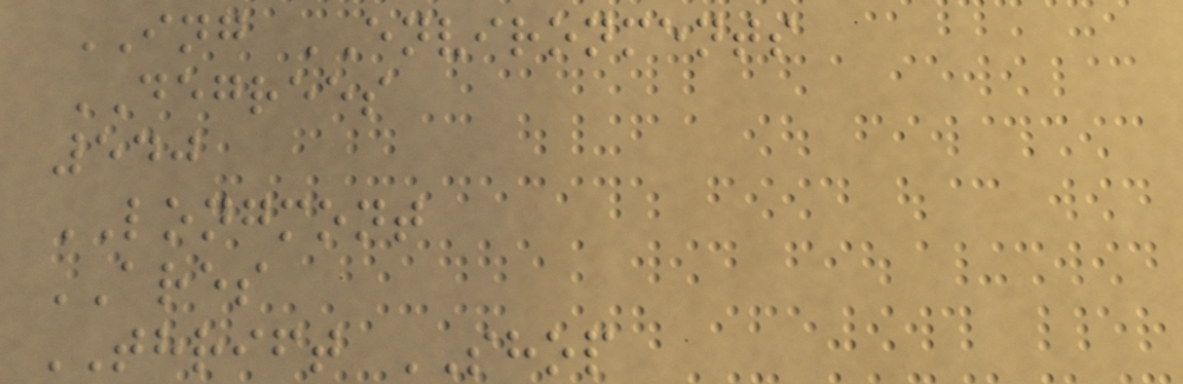ING ENVIRONMENTS
DEGREES
540
LONGMONT
ARES
THRIFT SHOP
